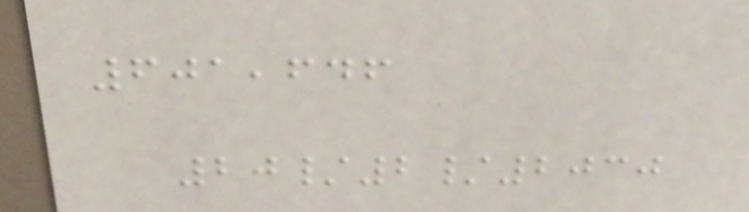601,646
20/2/2030
